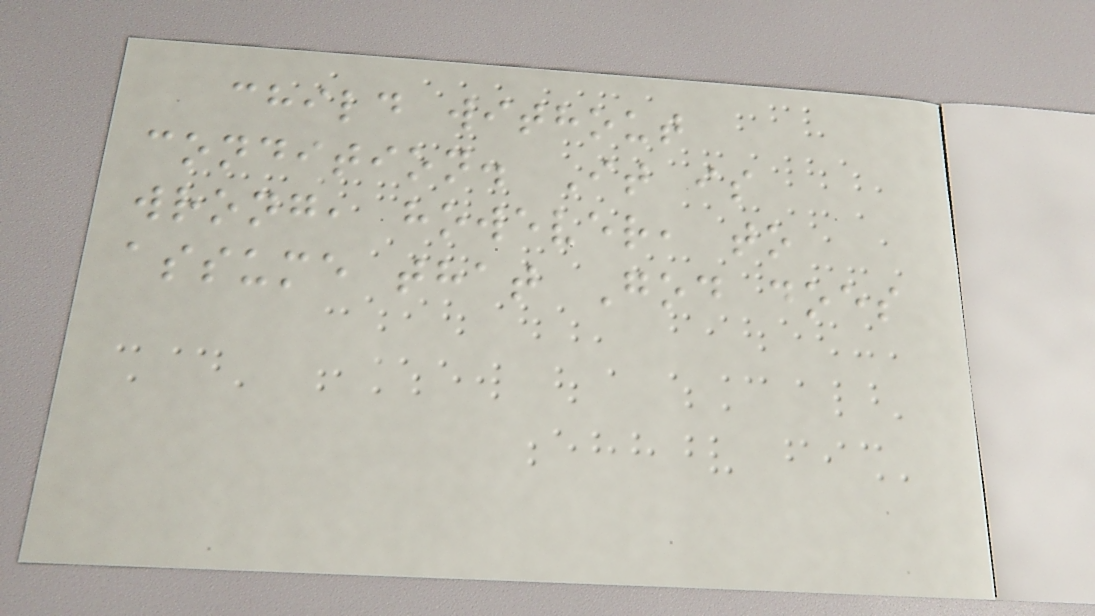child without
condition. It is
wrong, however, to
assume that God does
